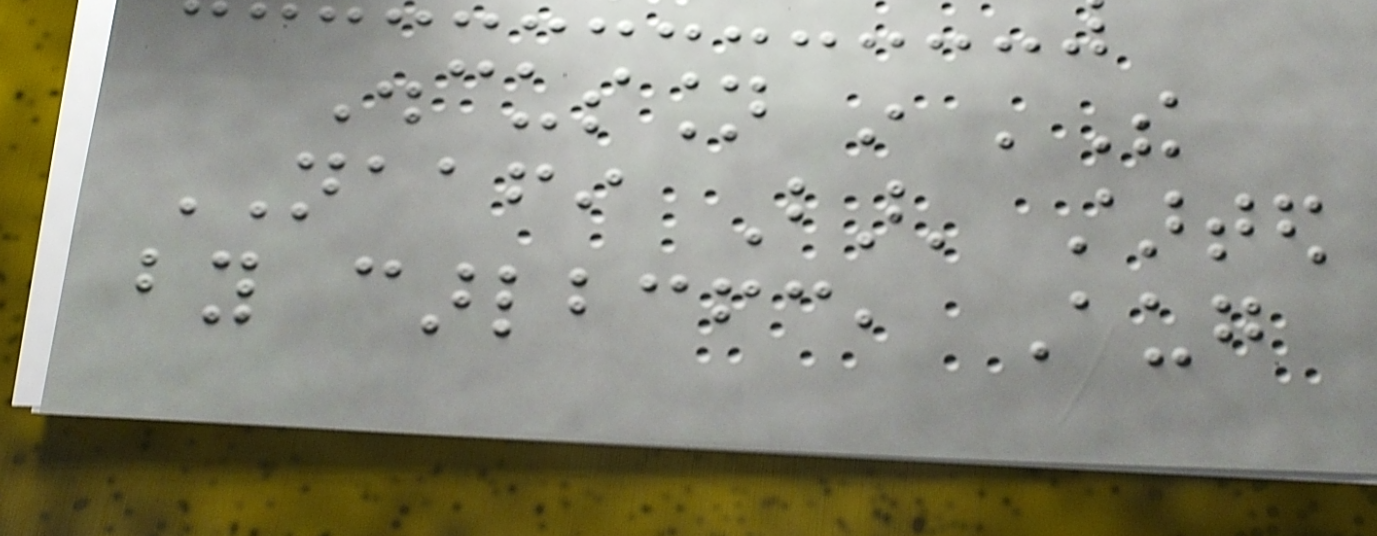Discussion in 'The
NAAFI Bar' started
by carlbcfc, Aug
